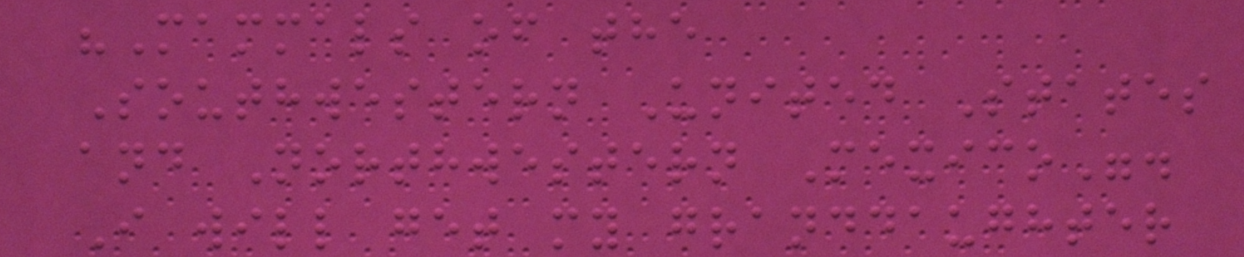"Mammals of the
Southwestern United States
and Northwestern Mexico".
I will get my granddaughter
